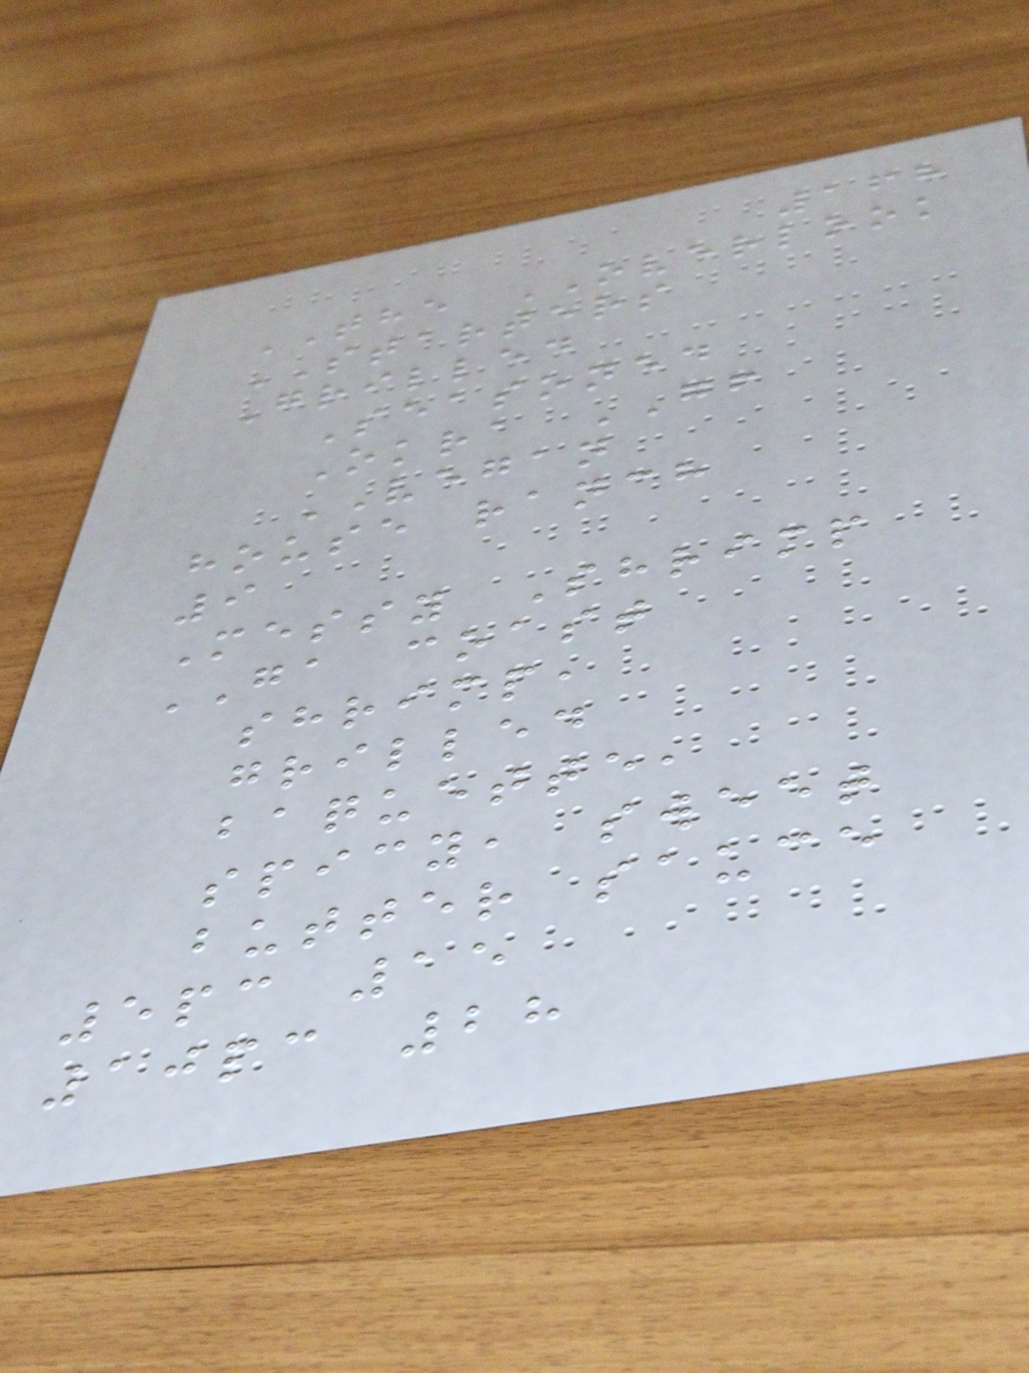168
THE OVERLOOK
STARTERS
Grilled
Seasoned
Okra GF
VEGAN
house ranch
9
Messy Shrimp
GA coast
shrimp,
grilled
baquette,
spicy, sweet
butter sauce
5pc 15
10pc 28
